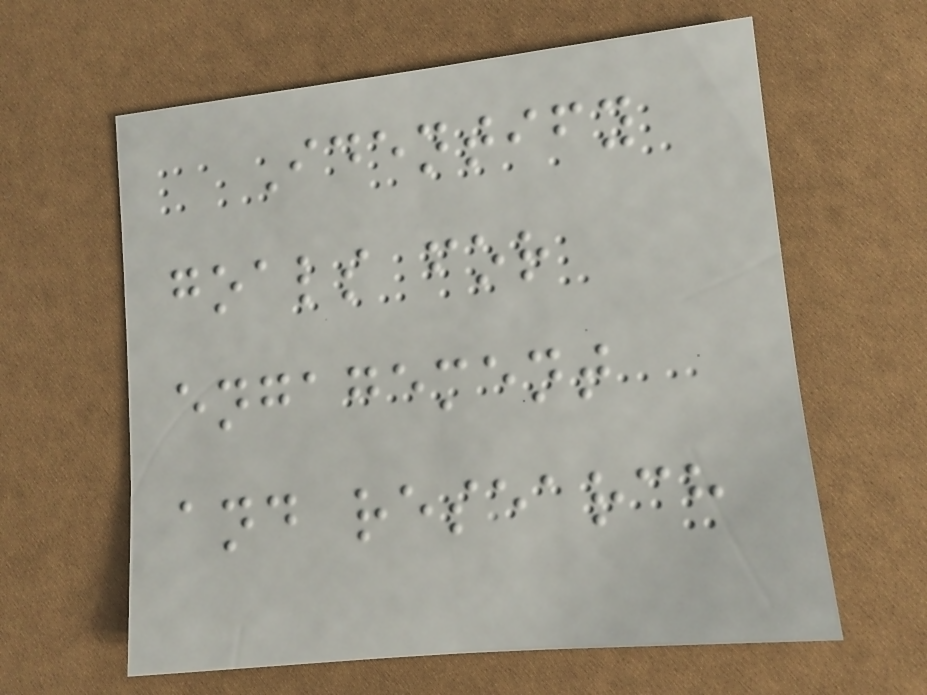Identify
goals for
engagement
and research
